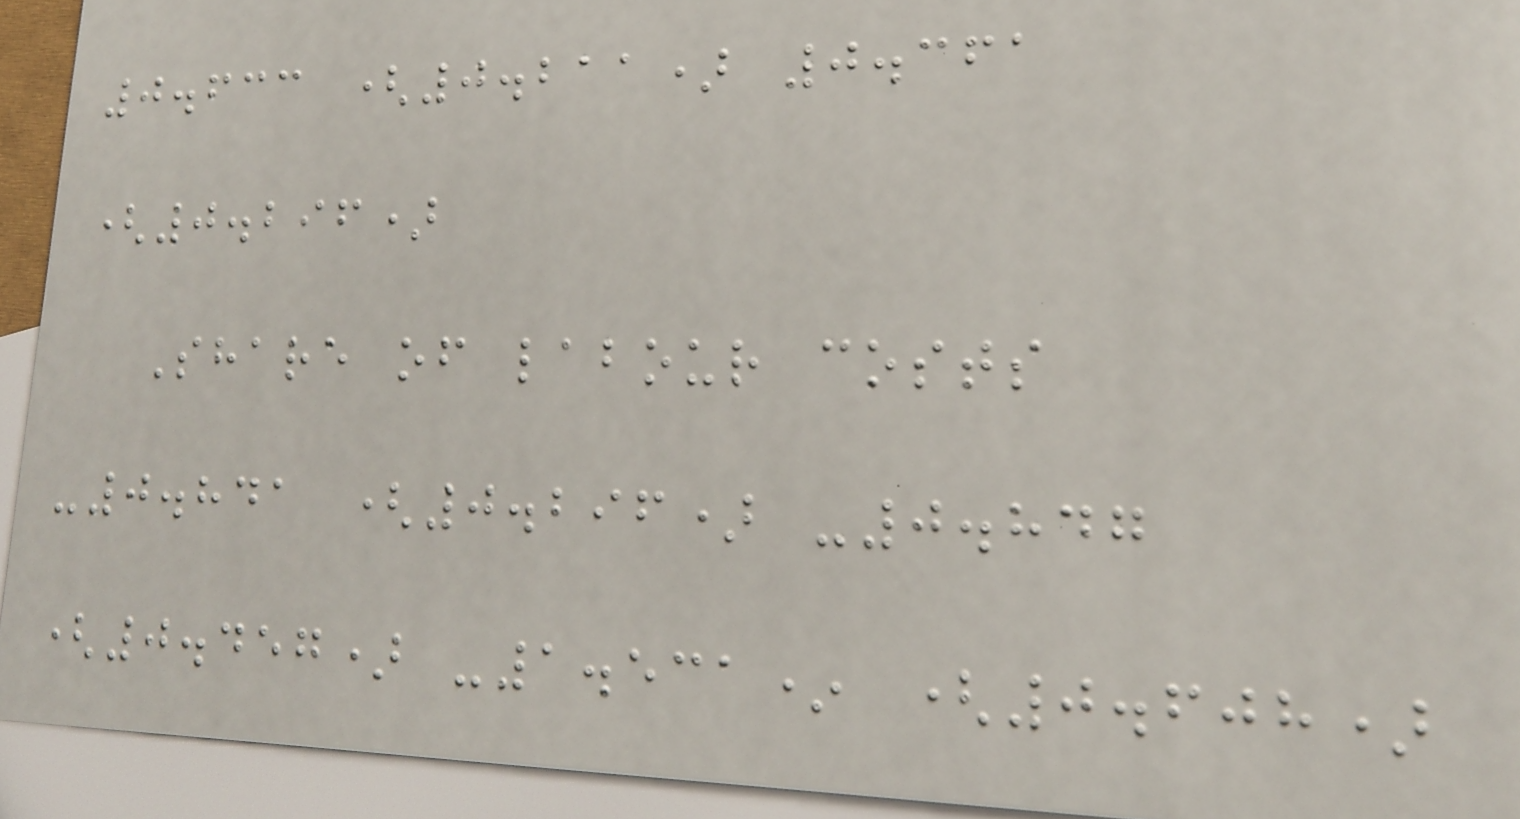0.633 (0.211) 0.361
(0.296)
Share of labour costs
-0.841 (0.296) -0.847
(0.457) -1.531* (0.608)
